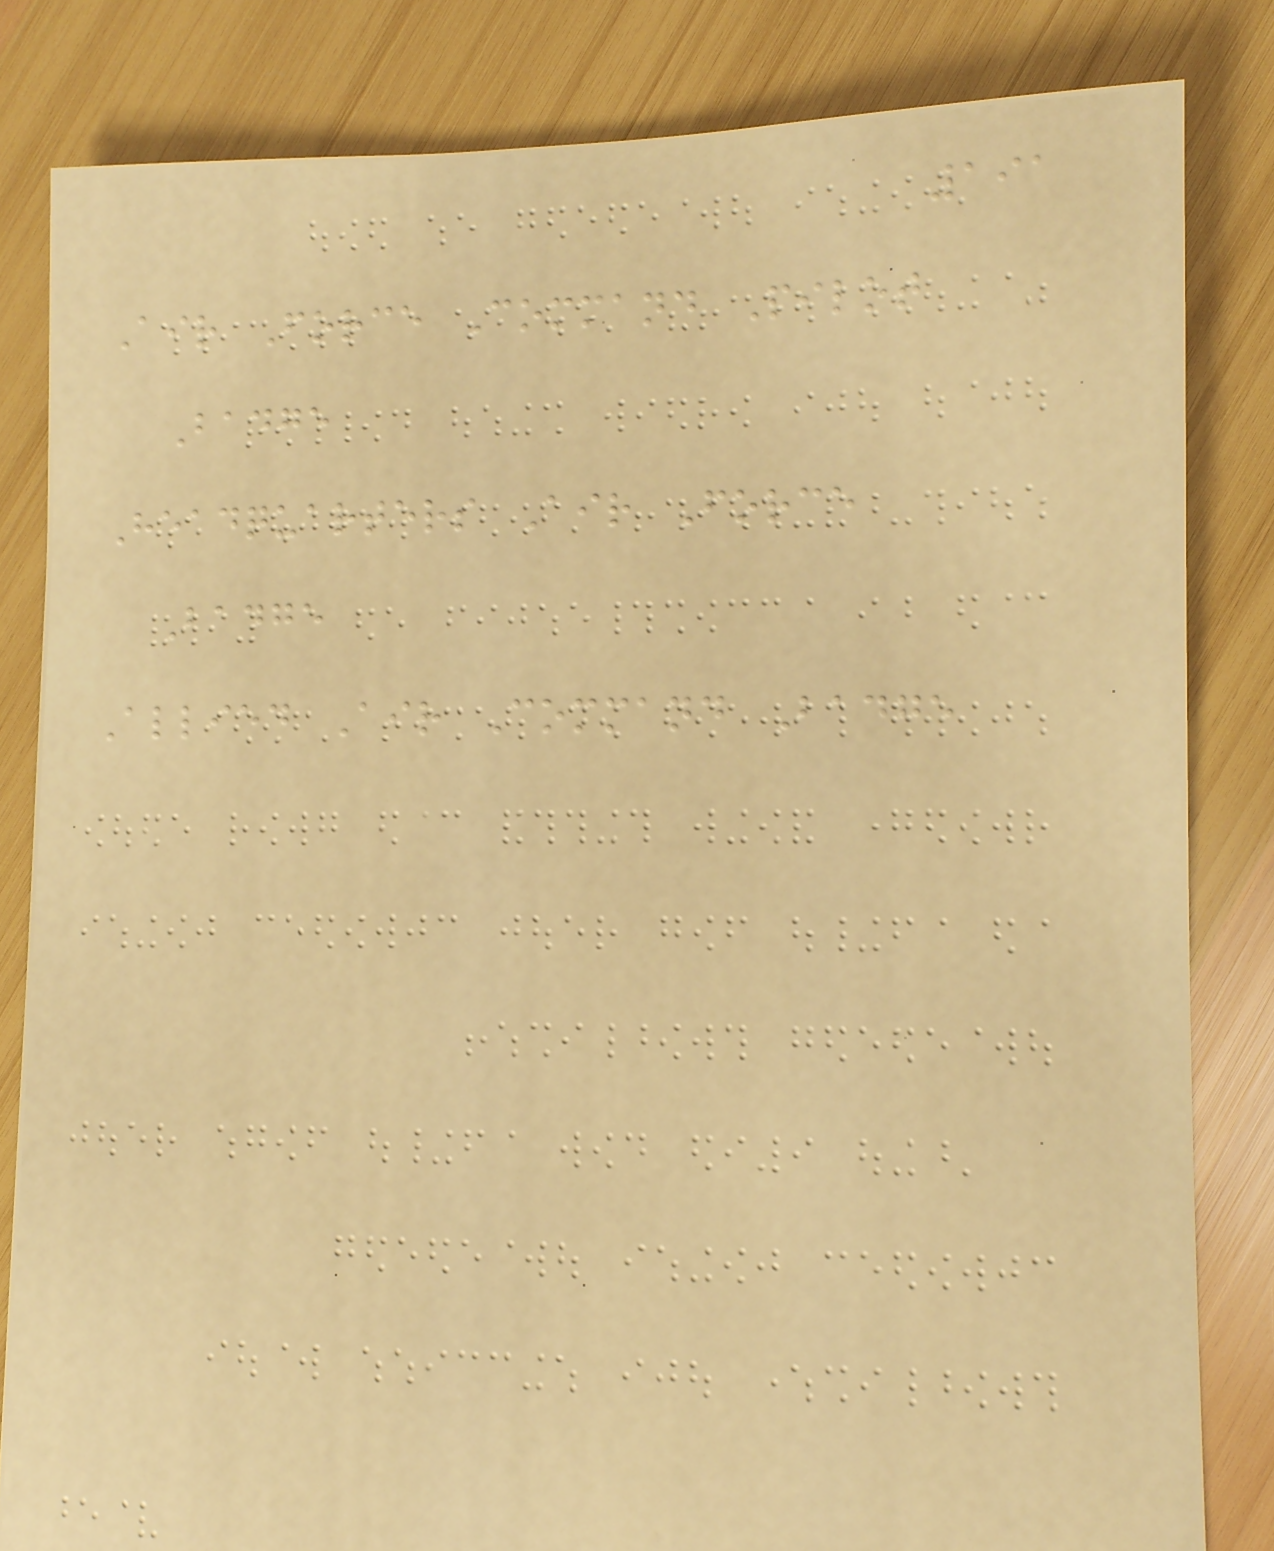191
Air Force Command Pilot
Badge
Headquarters Air Force
Badge
Allied Air Command Badge
